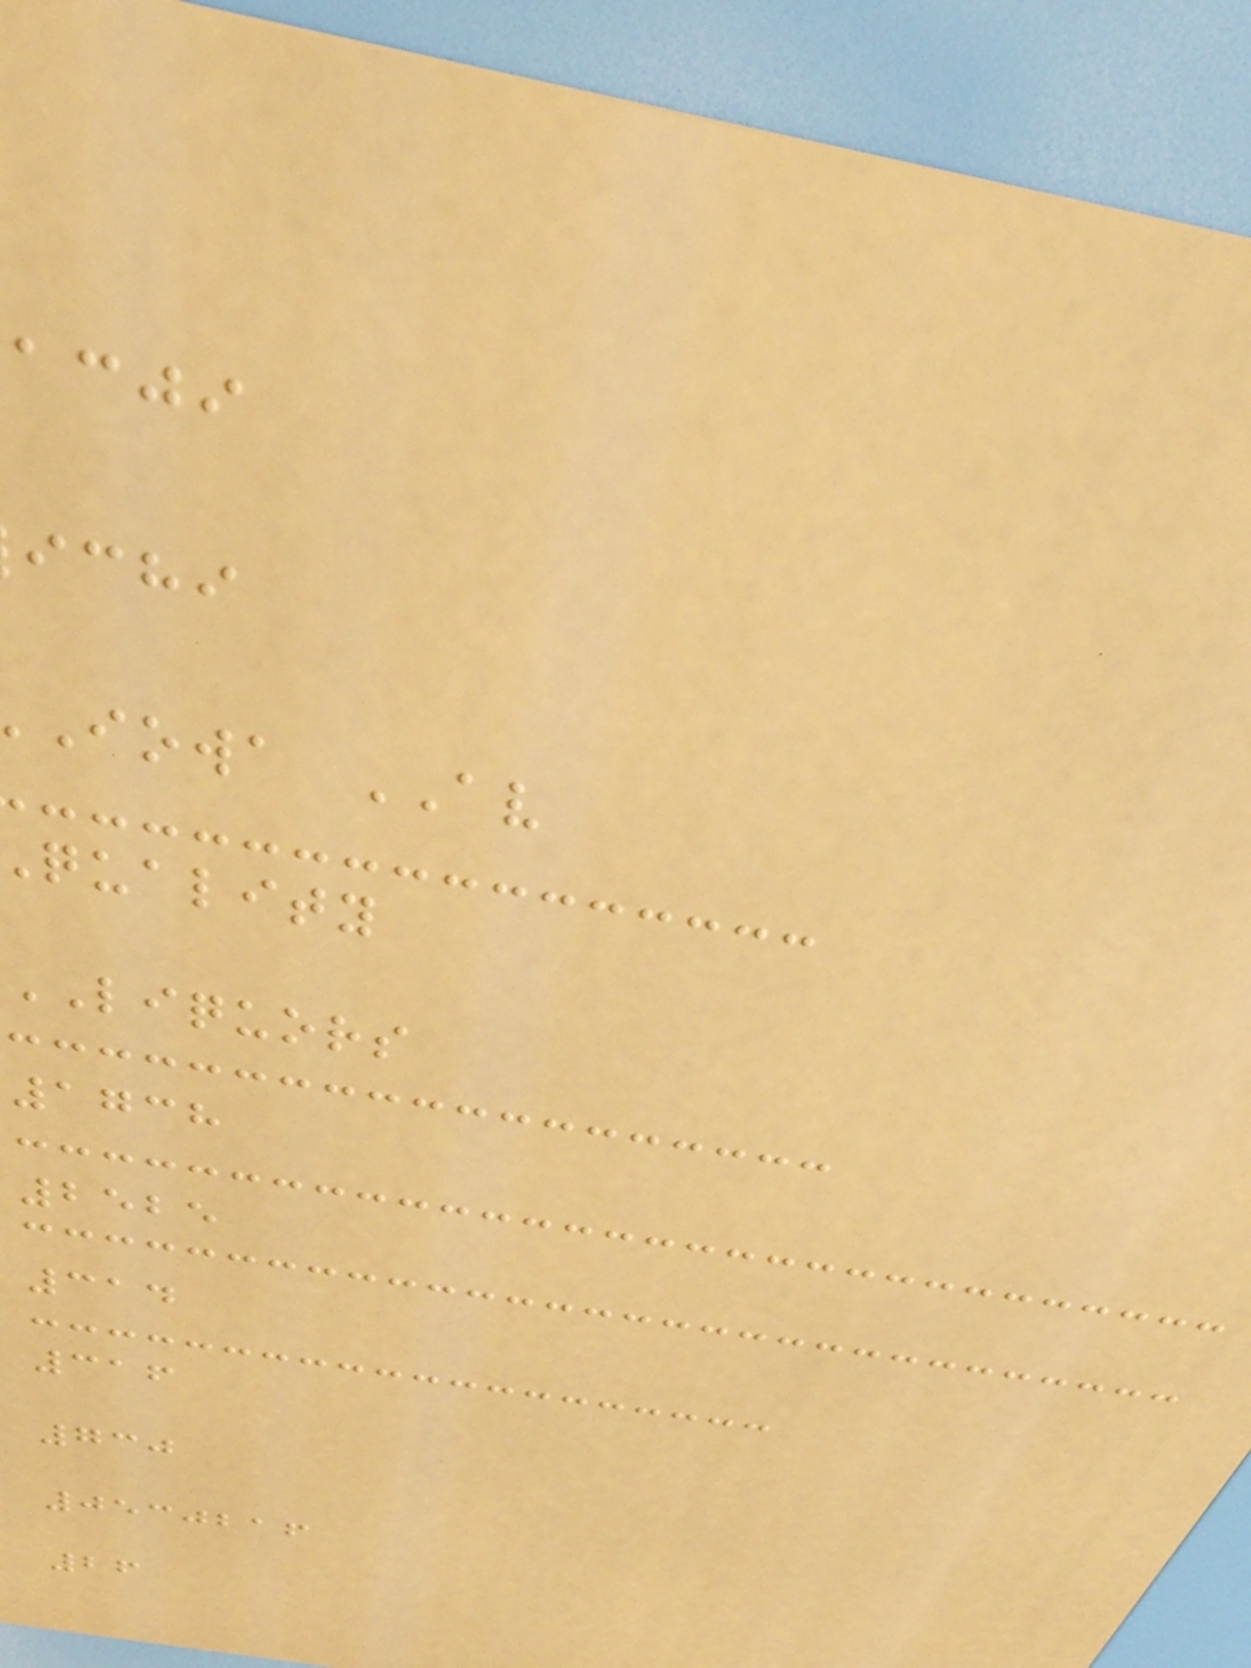acji
ichi
iowa AV
quality
LIQUORS
1738
2525
314
316
730
0530216
26
